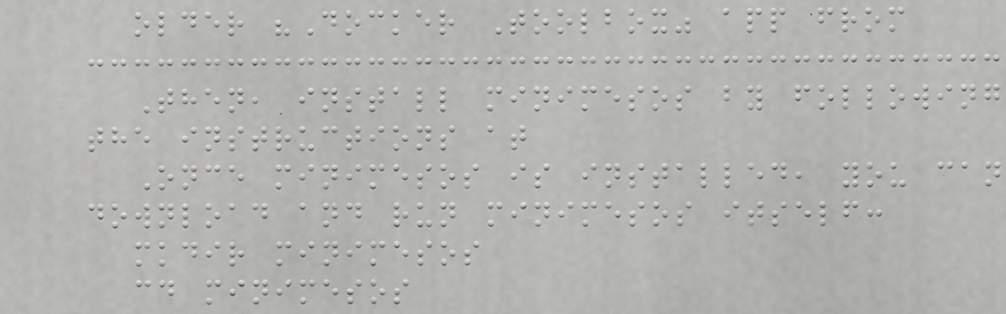older "Docker Toolbox" app from
Then, install minimesos by following
the instructions at
Once minimesos is installed, you can
download and run minimesos itself:
mkdir minimesos
cd minimesos
